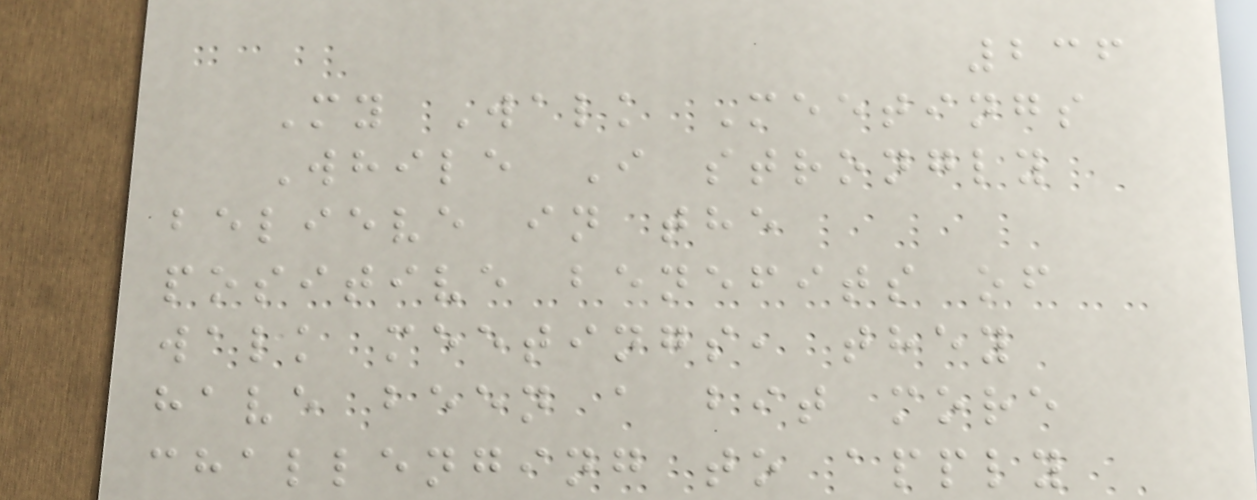236
My Walk Meetings
While I strongly
believe in the
positive benefits of
walk meetings, they
have been a bit more
challenging to apply
